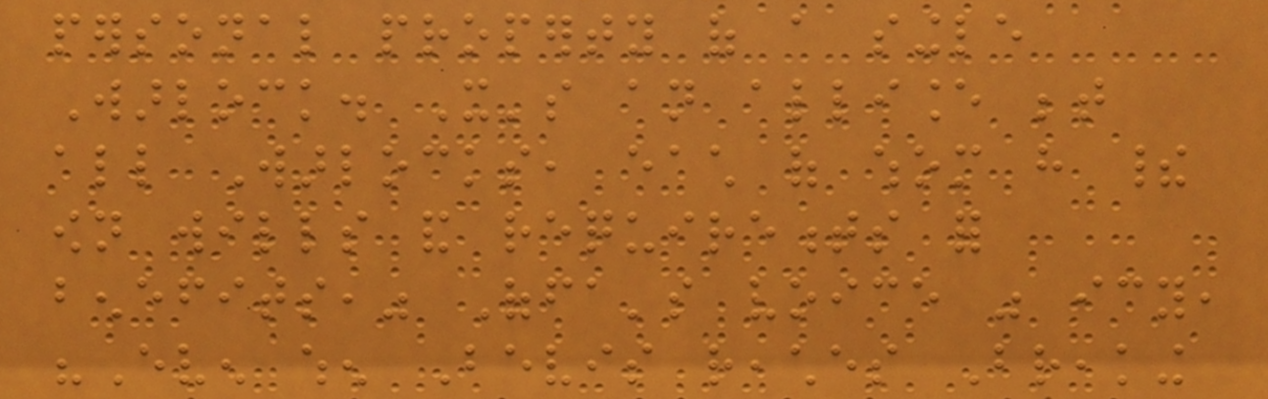personal property of a single
Warlock. It's an alliance between
all Warlocks, each of whom have their
own wills and requirements for
benefits," Offa's voice was icy,
"Even when Bevis reaches Breaking
